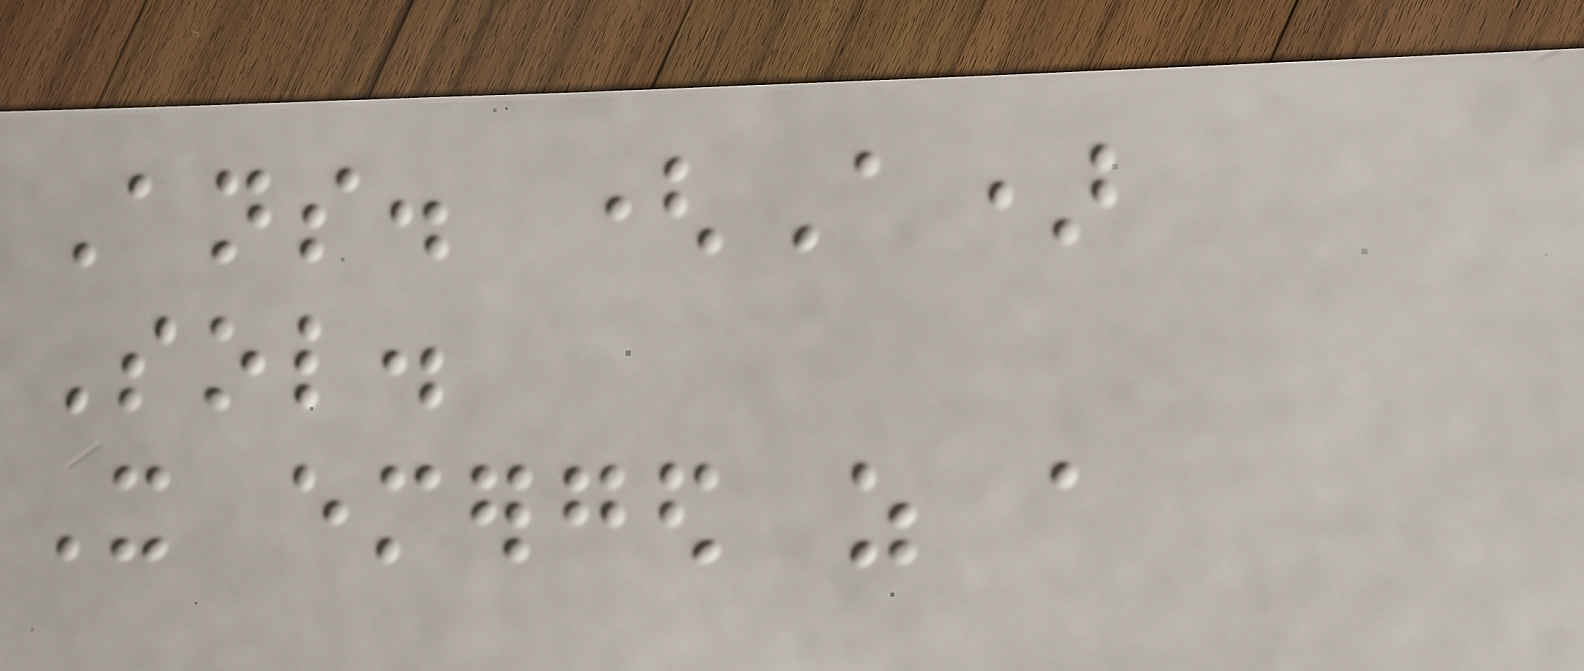Ans. (A)
Sol.
It emerged as a
